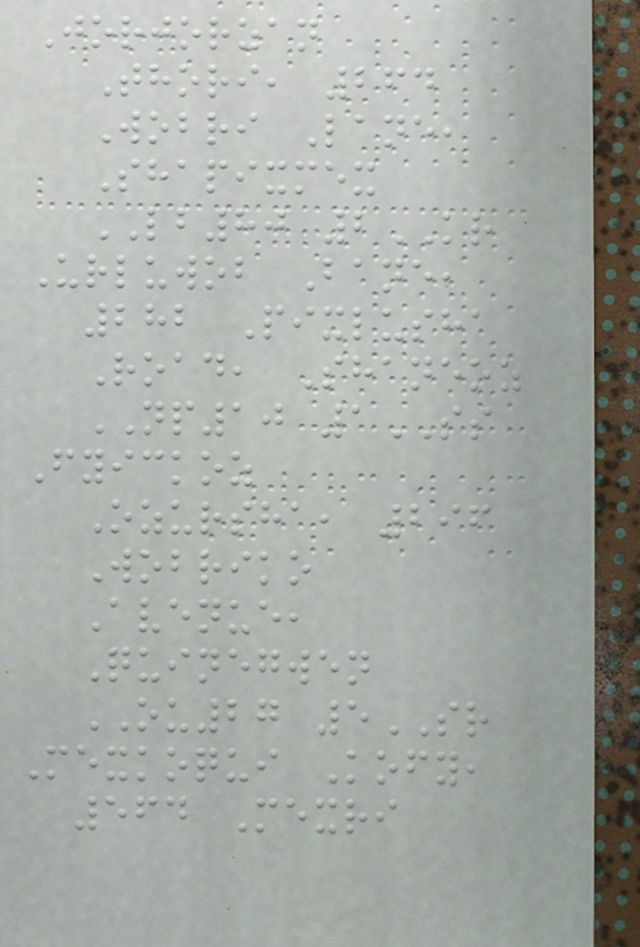Jorjorzan
Thori, 264
Wobri Lane,
Shapixmex
LB80 2KR
Urluwob Bane,
282 Pixlusha
Road, Shaneoz
NP10 1SS
Fyickoz
Ozursha, 296
Wobriko
Avenue,
Quinegwen
OU27 5SR
Mexkoqui Kofy,
564 Mexri
